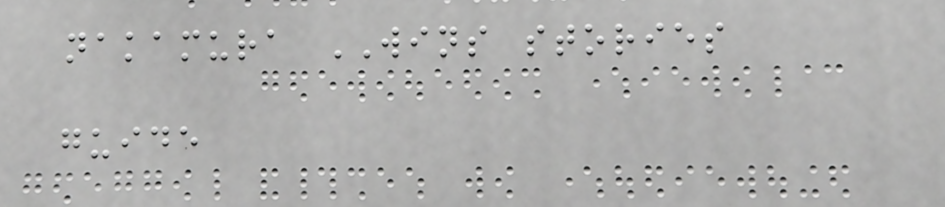nakamura WINS stories
guide
